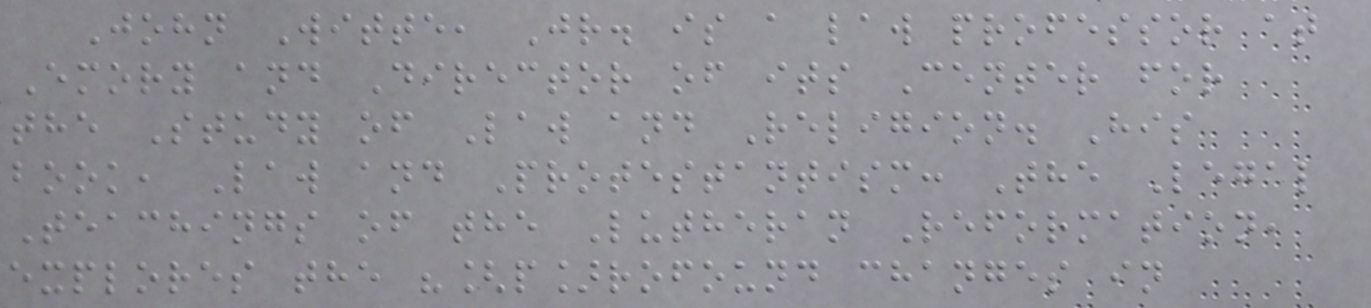John Witte, Jr. is a law professor at
Emory and Director of its Center for
the Study of Law and Religion. His
book, Law and Protestantism: The Legal
Teachings of the Lutheran Reformation,
explores the "[p]rofound changes in
